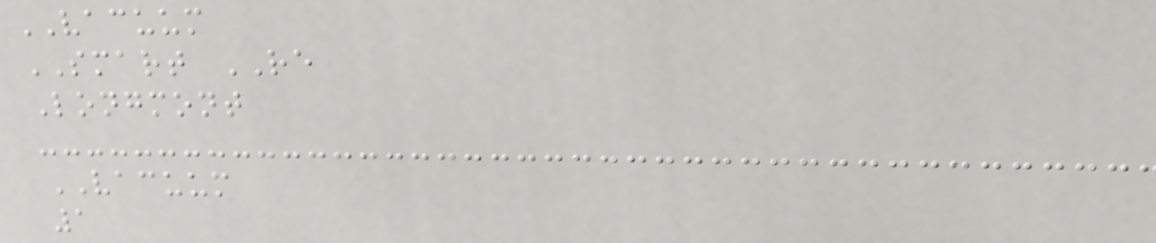VACUUM
SMART RE
Longmont
VACUUM
1
